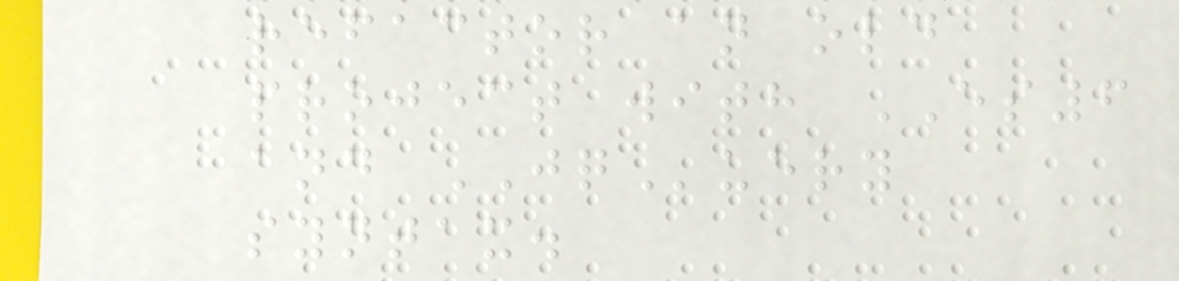refactor an old
project with ES6
and JQuery
syntax.
